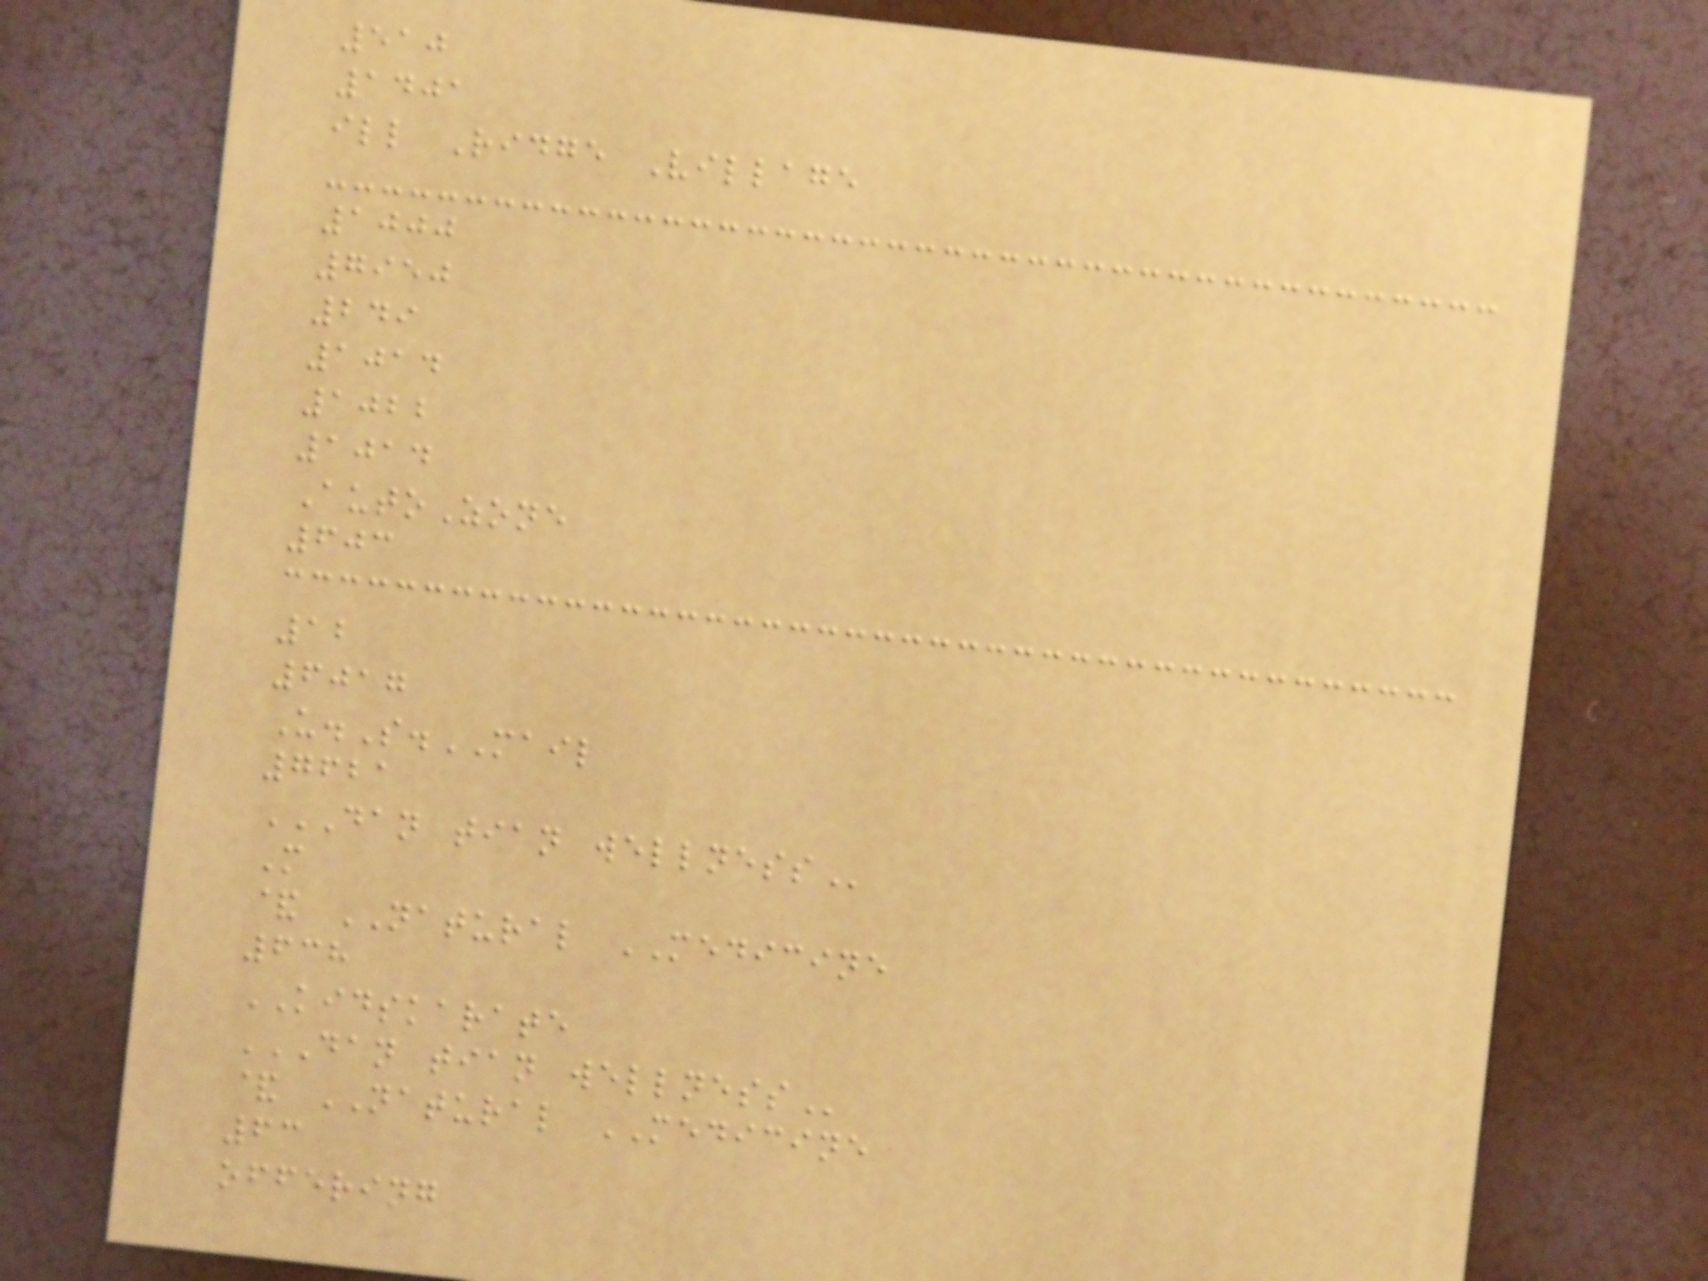510
1401
ill Ridge Village
1000
7950
249
1014
1022
1014
AutoZone
603
12
6017
U.S.MAIL
7621
DAN TIAN WELLNESS
M
& NATURAL MEDICINE
638
KIDSKARATE
DAN TIAN WELLNESS
& NATURAL MEDICINE
63
offering
